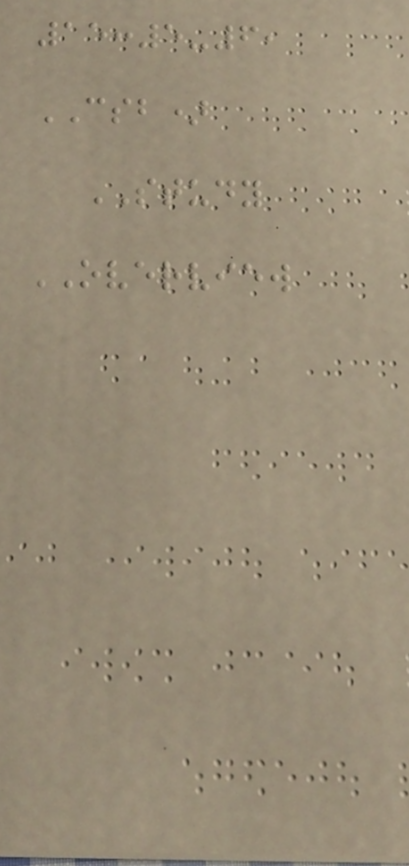15:5-6,
CSB)
STUDY
OVERVIEW
